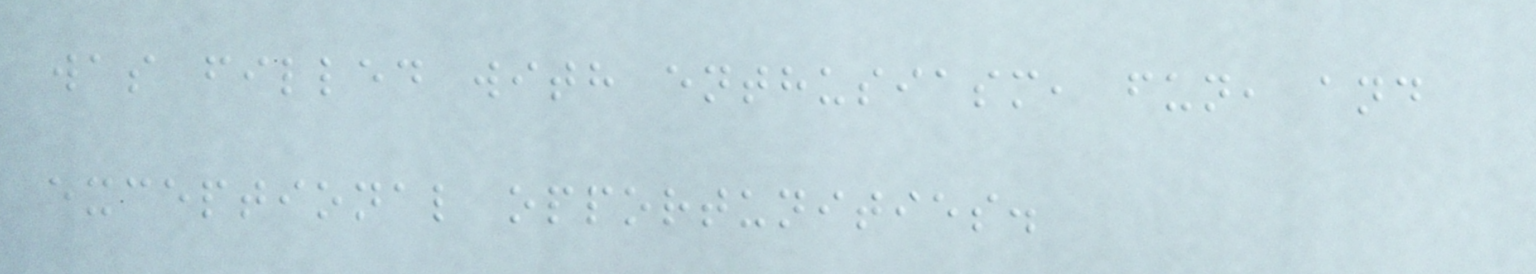was filled with enthusiasm, fun, and
exceptional opportunities.
